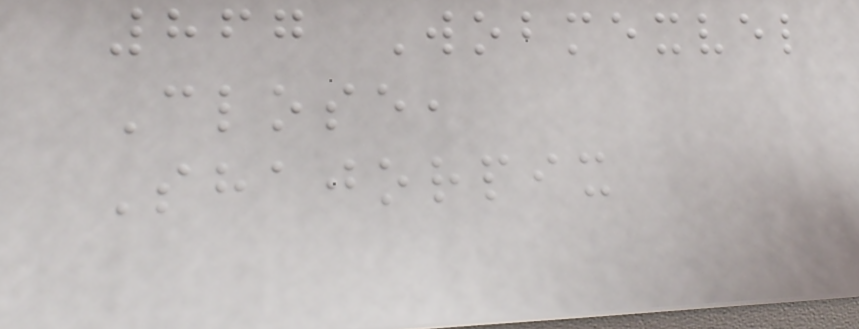867 Wobmexvel
Close,
Shajorpix
